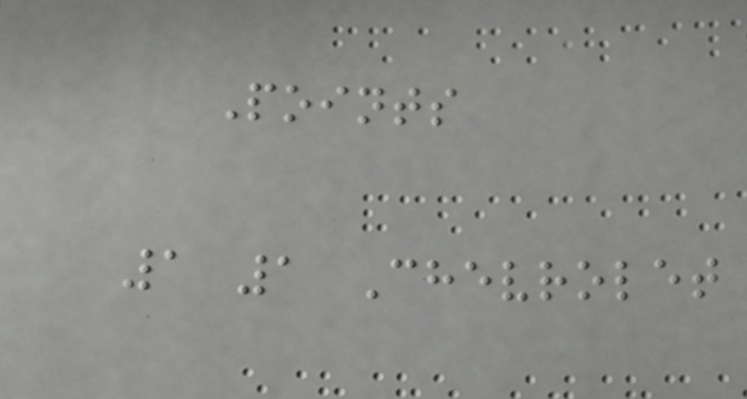Points
1 1 Chevrolet
